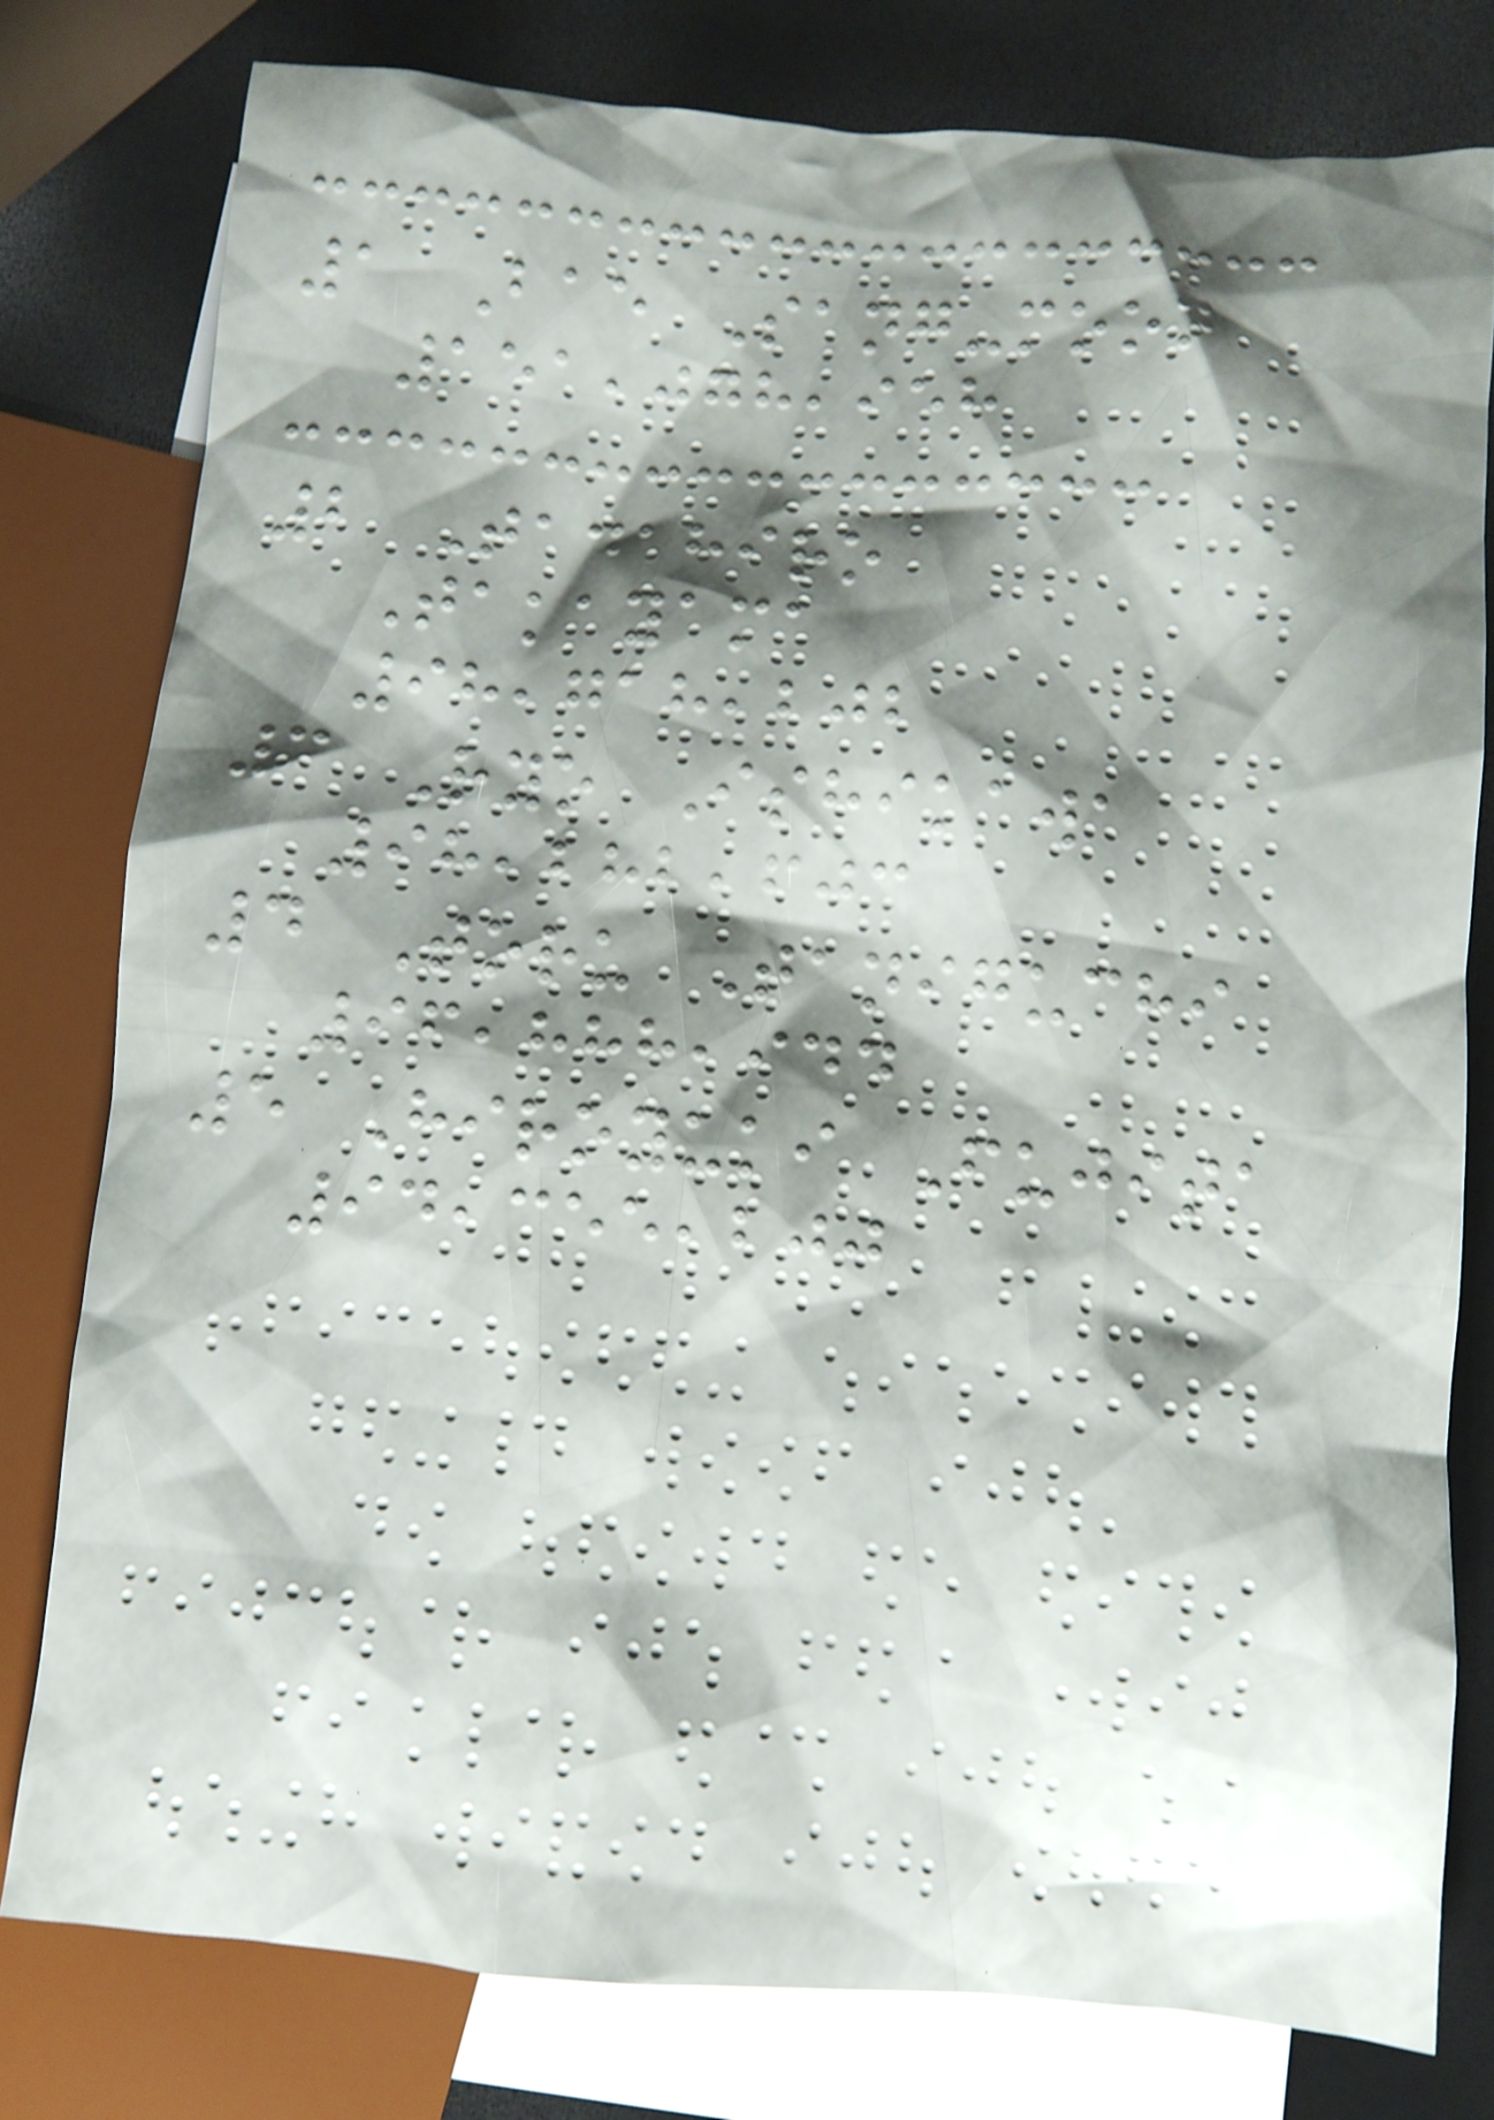1 Bae Sang-moon
151,078,958
2 Tadahiro
Takayama
98,718,202
3 Ryo Ishikawa
98,282,603
4 Toru Taniguchi
96,888,944
5 Hiroyuki Fujita
94,355,200
